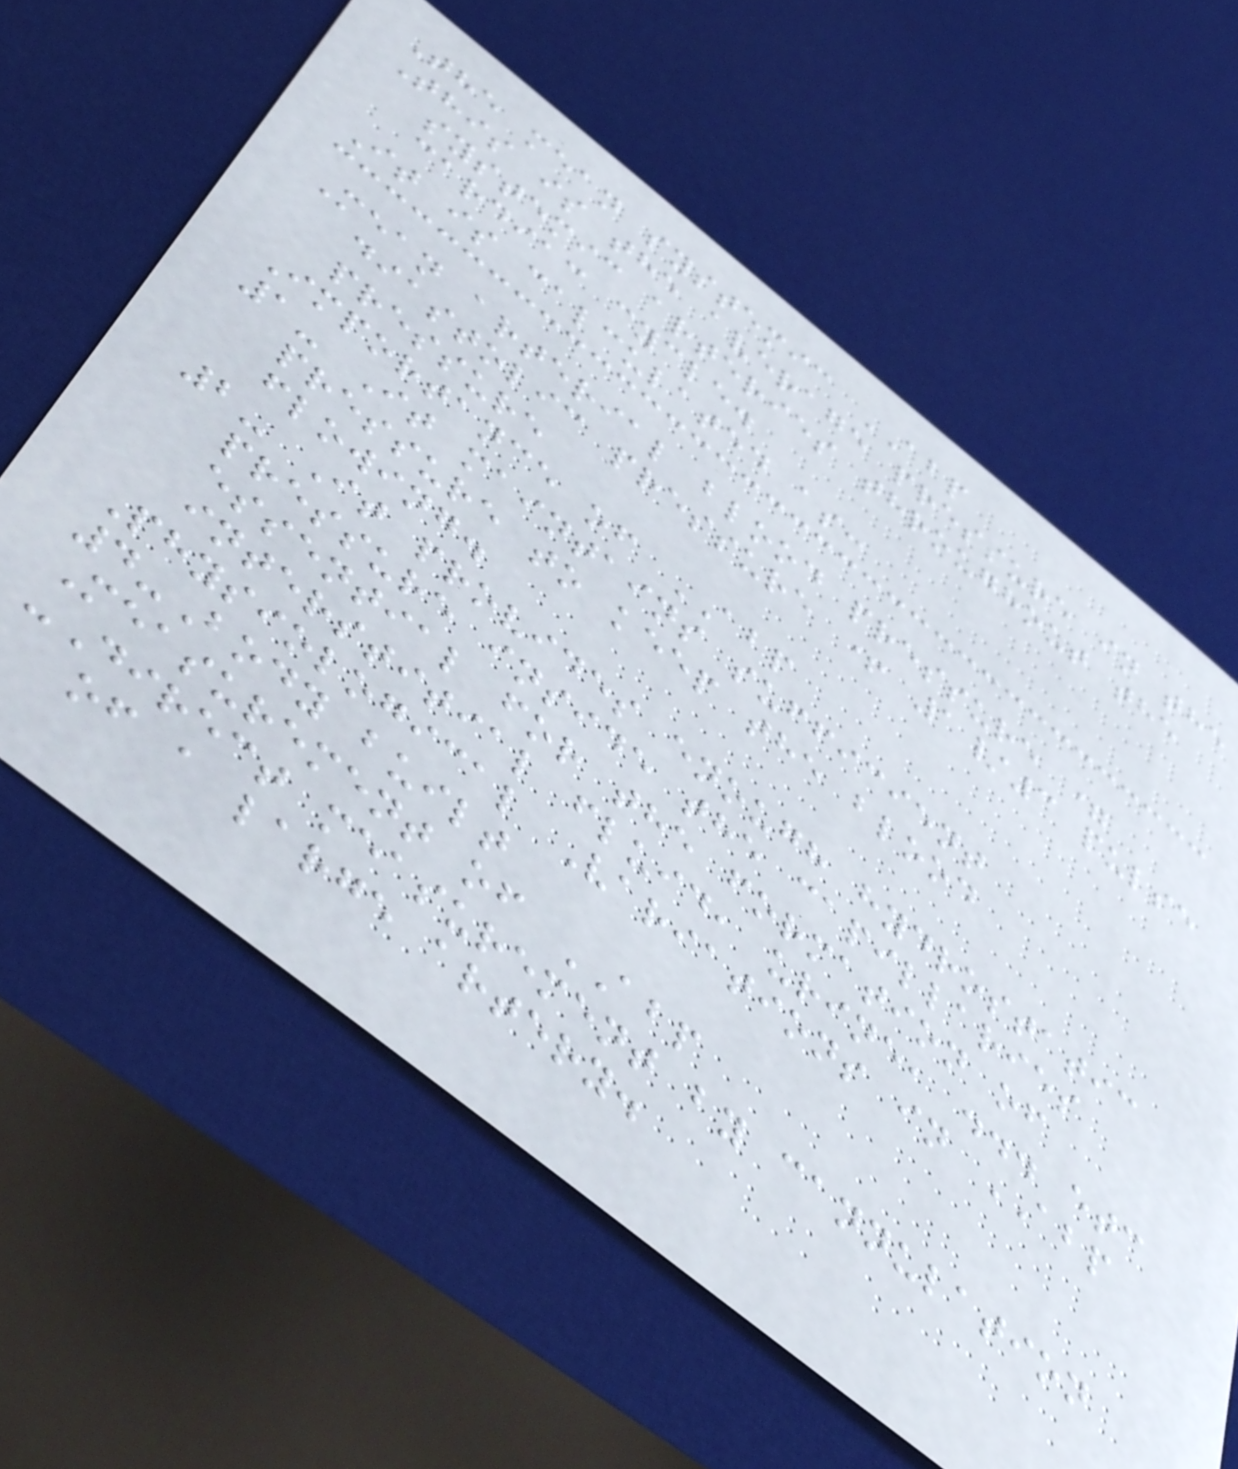The mean systemic ABP
This is the average pressure in the
systemic arteries throughout the
cardiac cycle.
It is calculated as:
Mean arterial blood pressure =
diastolic pressure + 1/3 pulse
pressure
Importance of ABP
1- It maintains sufficient
pressure to keep the blood
flowing.
2- It provides enough hydrostatic
pressure inside the capillaries
essential for the formation of
interstitial fluid, urine, ... etc
Physiological Variations in ABP
4-Body built
Measurement of ABP
-Direct measurement by cannulation
of a large artery.
